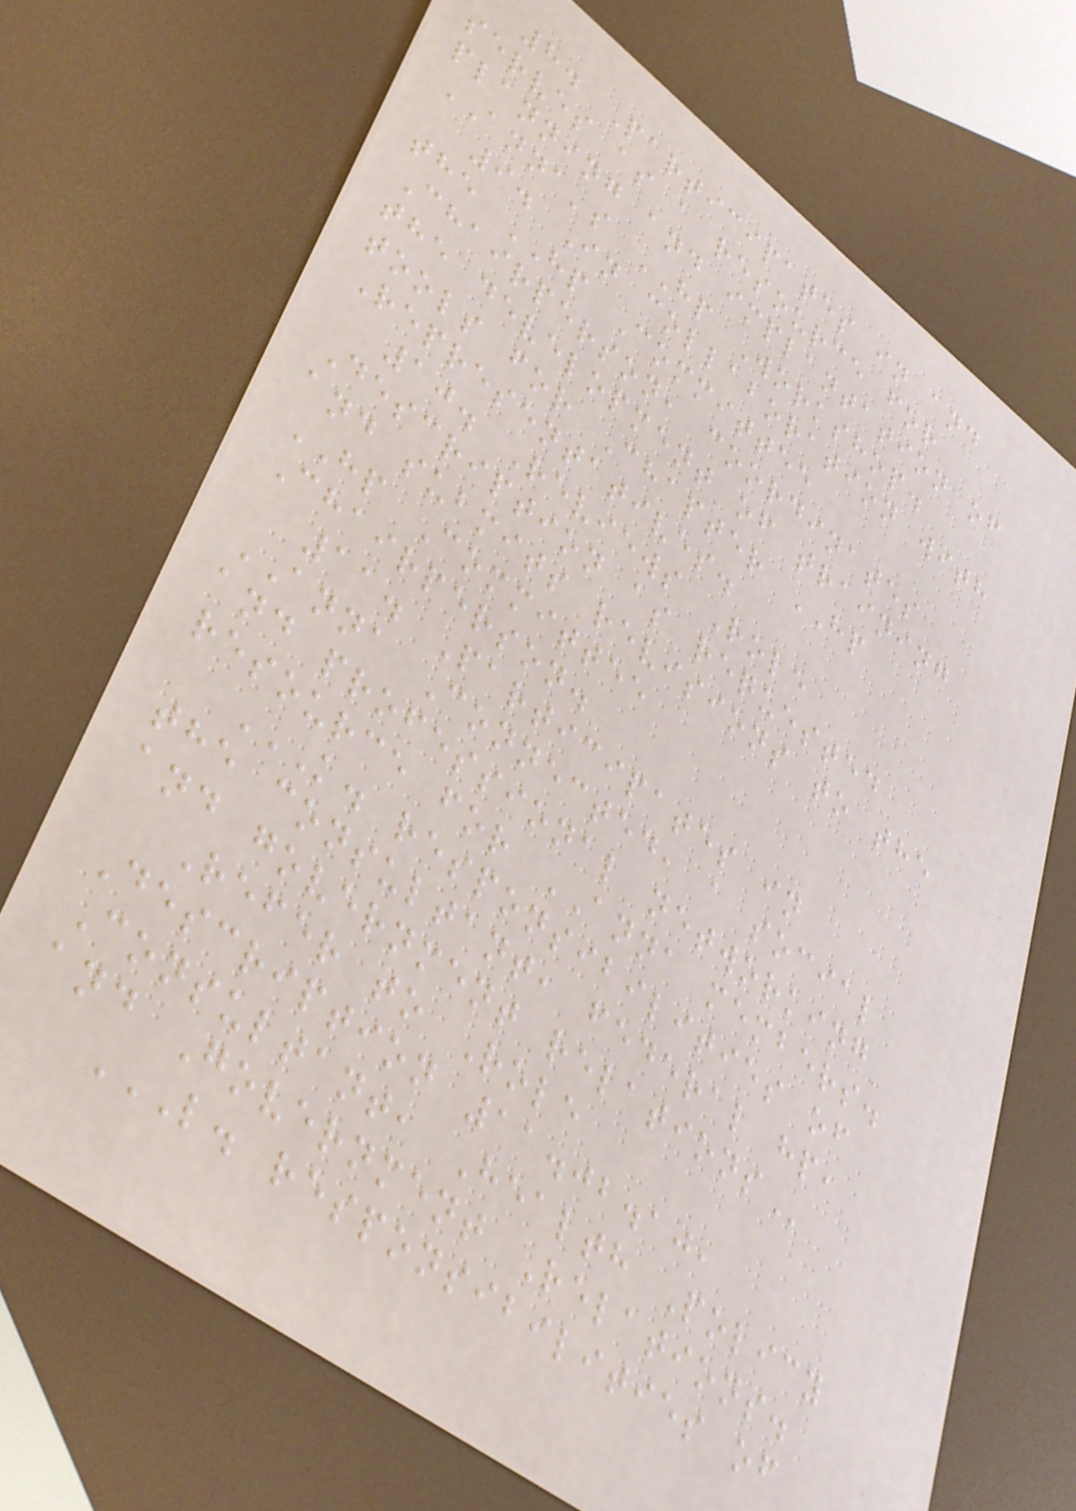8. Participates in and
serves as a resource for
planning and implantation of
ANNA's HP Workshop.
9. In collaboration with
the HP Committee
Chairperson, coordinates
the development of training
tools for Chapter HP
Representatives.
10. Reviews Role
Description as requested
and submits revisions to the
HP Committee
Chairperson.
11. Participates in
ANNA Connected, a social
and professional networking
resource for ANNA members.
K. RESPONSIBILITIES OF
THE CONSULTANT, FEDERAL HP,
AND GOVERNMENT RELATIONS
Refer to Role
Description 11.02.10,
Consultant, Health Policy
and Government Relations.
L. RESPONSIBILITIES OF
